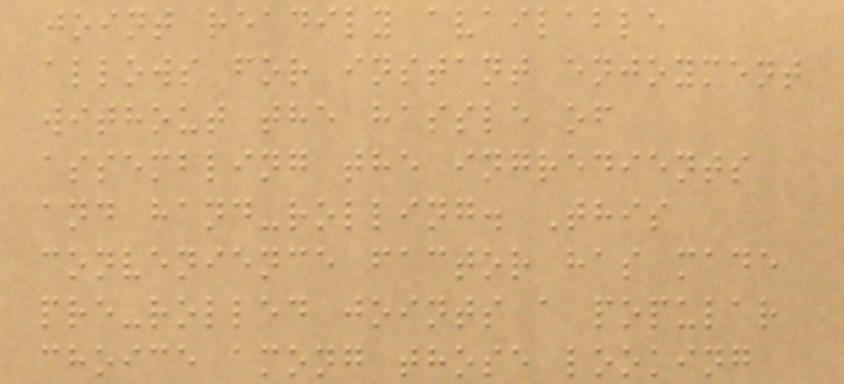joint readily available
allows for instant enjoyment
without the hassle of
assembling the ingredients
and hand-rolling. This
convenience factor has made
pre-rolled joints a popular
choice among those looking
